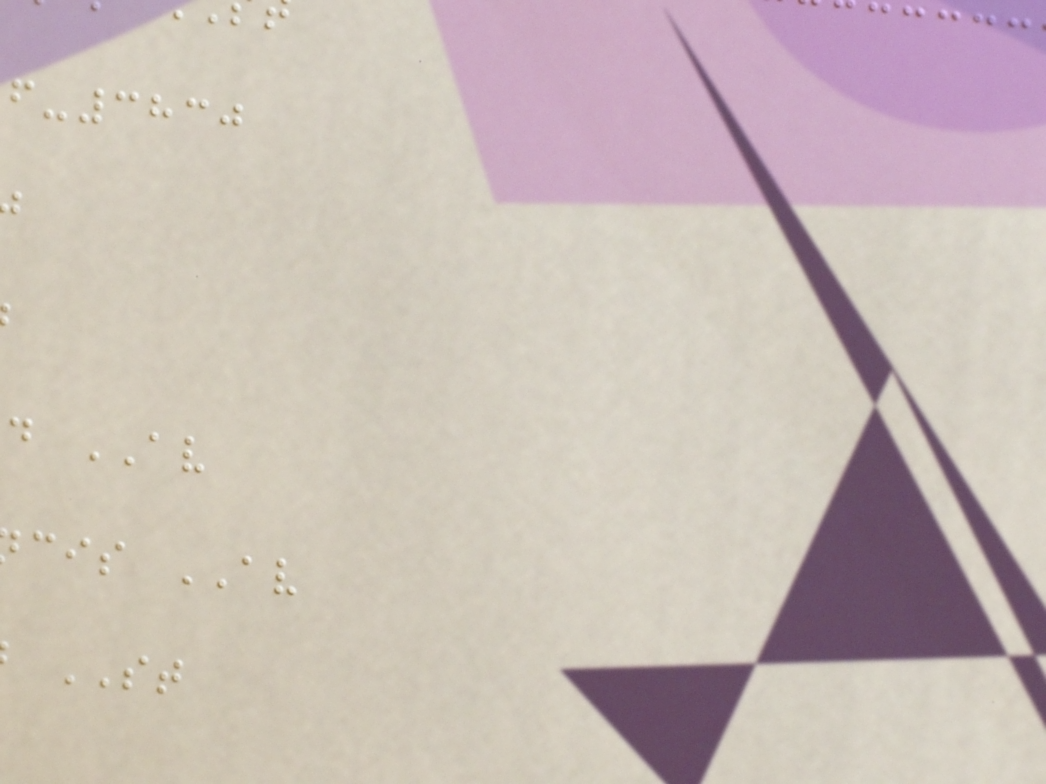f-3830
d AV
cis AV
ST
